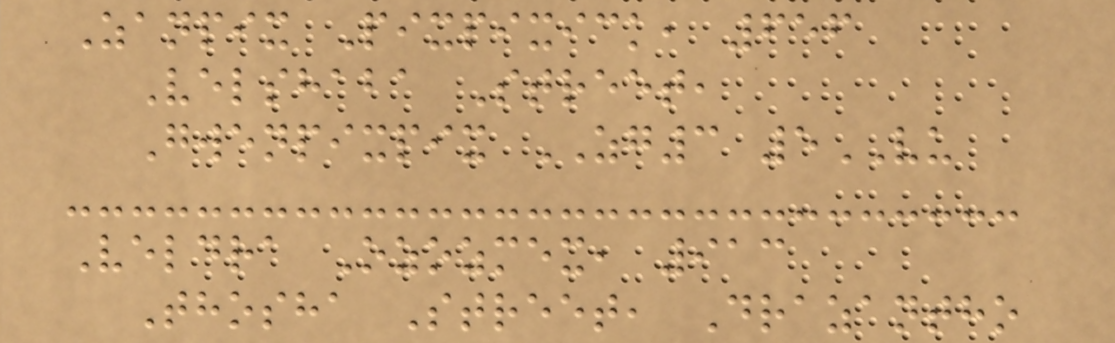Zanpix Pixpixick, 656
Velshaba Street,
Gwenpixpix ZG3 5VU
Veldra Ozozmex, 913
Thosha Street, Drazantho
